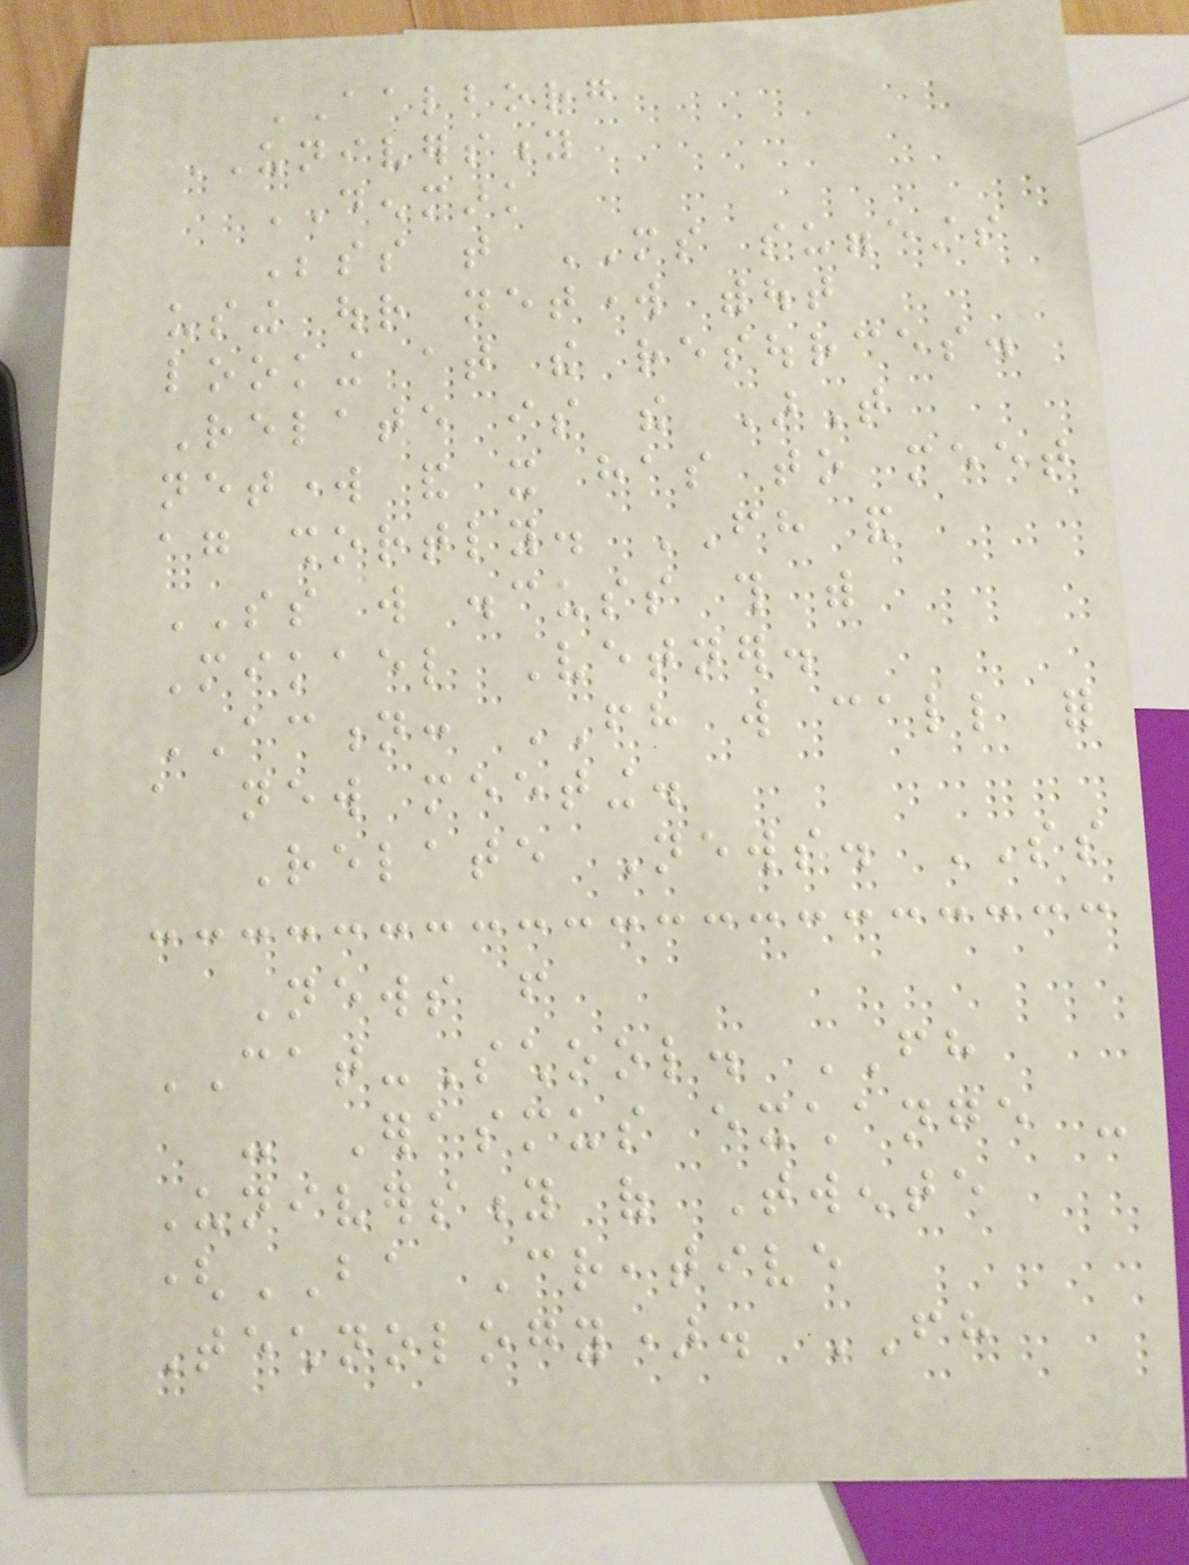AALBORG
UNIVERSITY
DENMARK
Besides that MS suggests
using our network without
looking at the resources.
Relate is the ArT
network and it has to meet
again shortly. FH and
SS will discuss this with
Mikael Vetner.
ACTION: FH will call for
a new meeting.
Relate News. SS
News from
CAT-School. FH
- Erasmus exchange -
University of Twente
(BA Creative
Technology). FH
